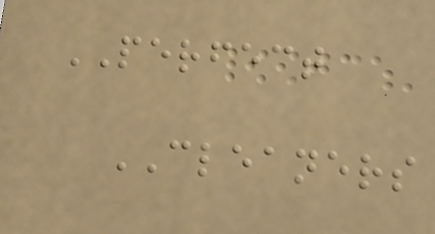PERFECT
CLEANERS
